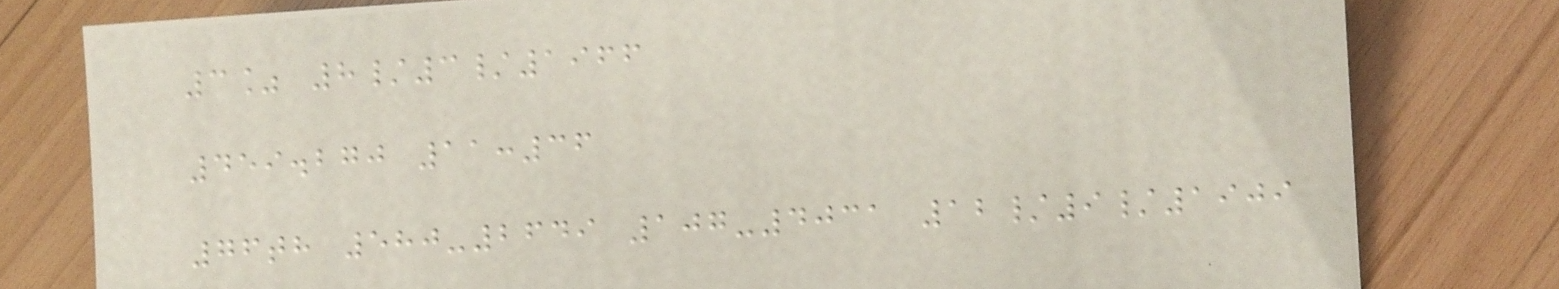3% 8/3/1966
459.270 11:36
76th 580-2649 107-4031 12/9/1909
